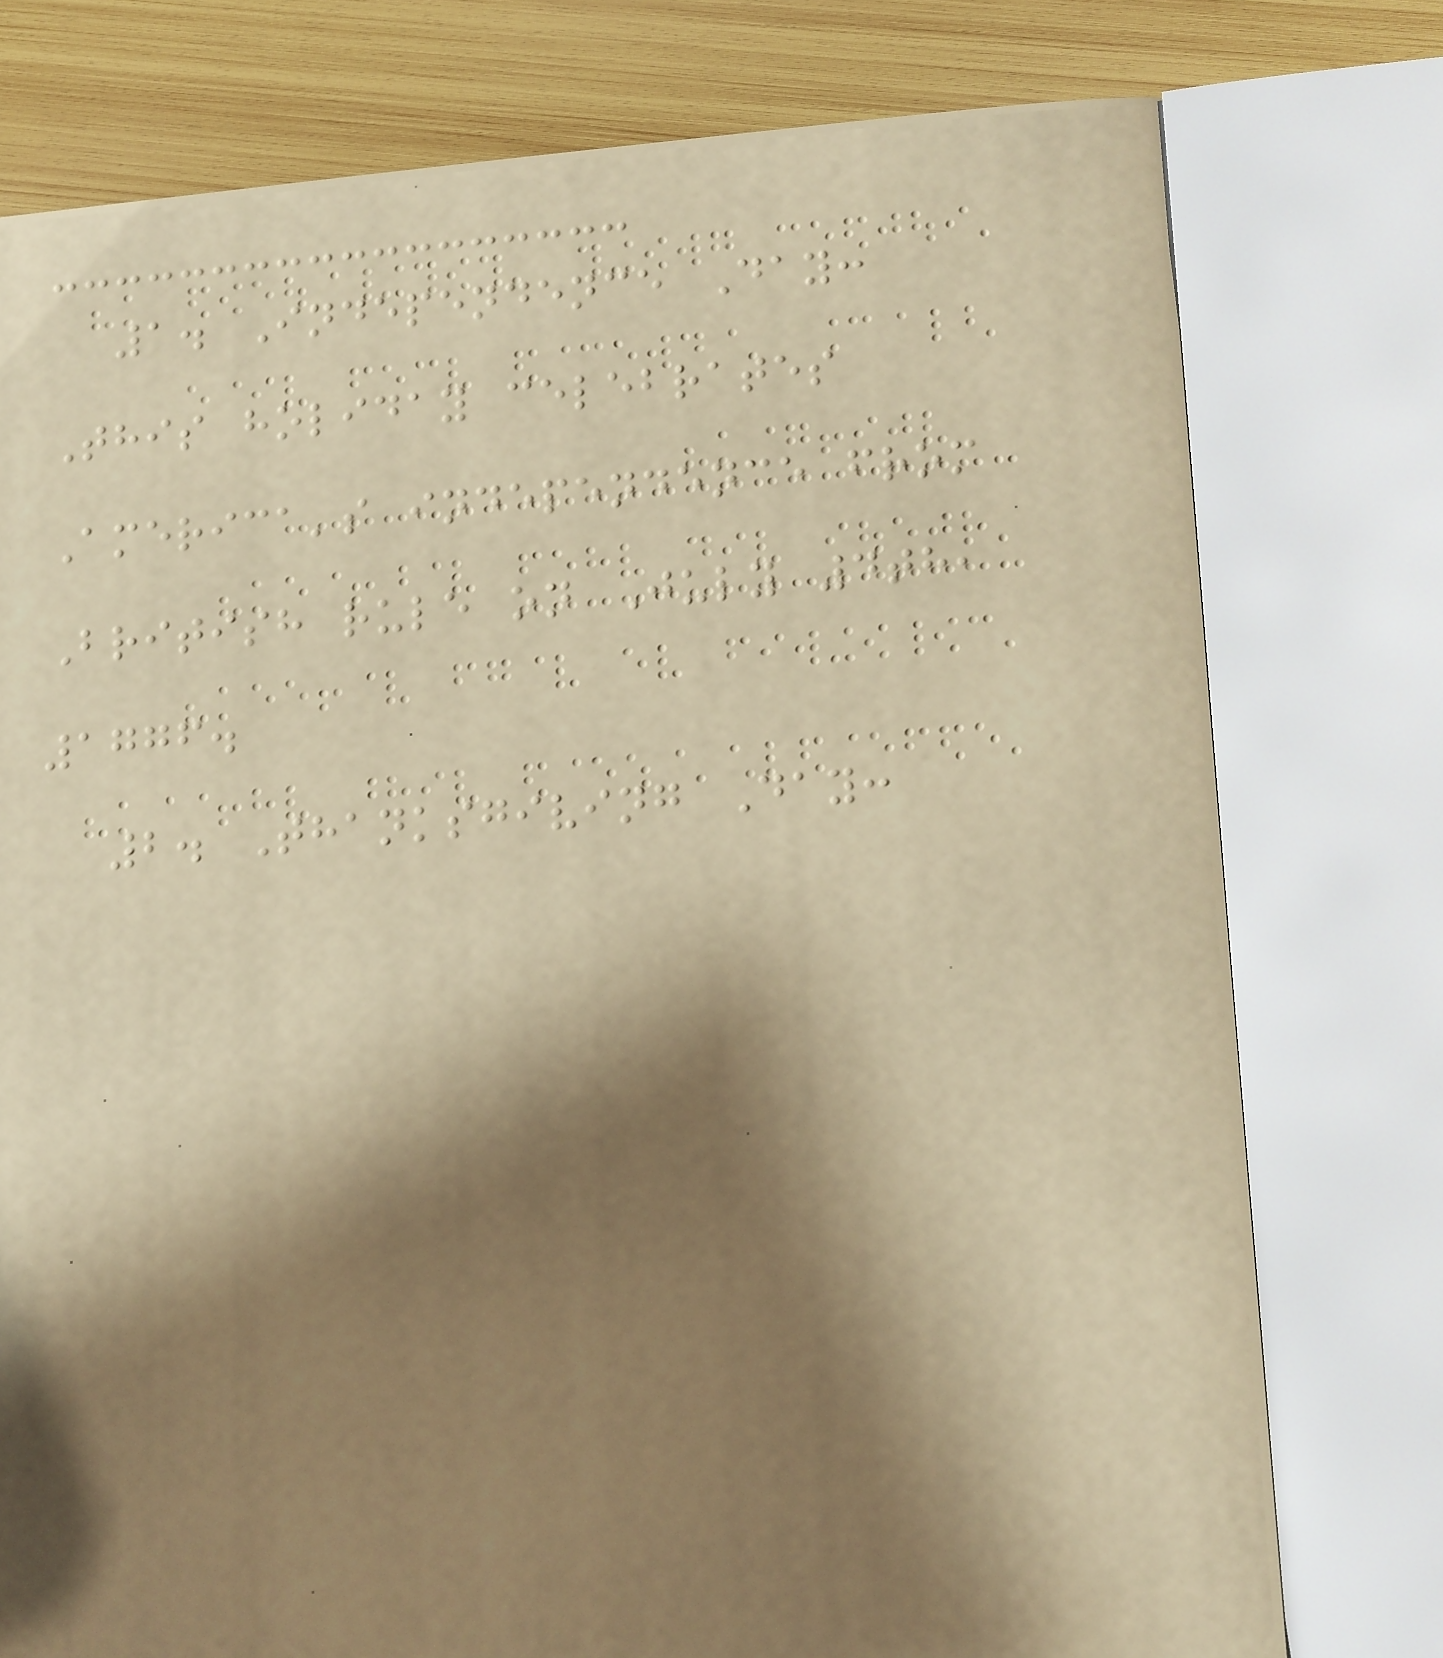1. Independence Day:
This holiday celebrates
America's independence from
British rule on July 4th,
1776.
2. Thanksgiving Day:
